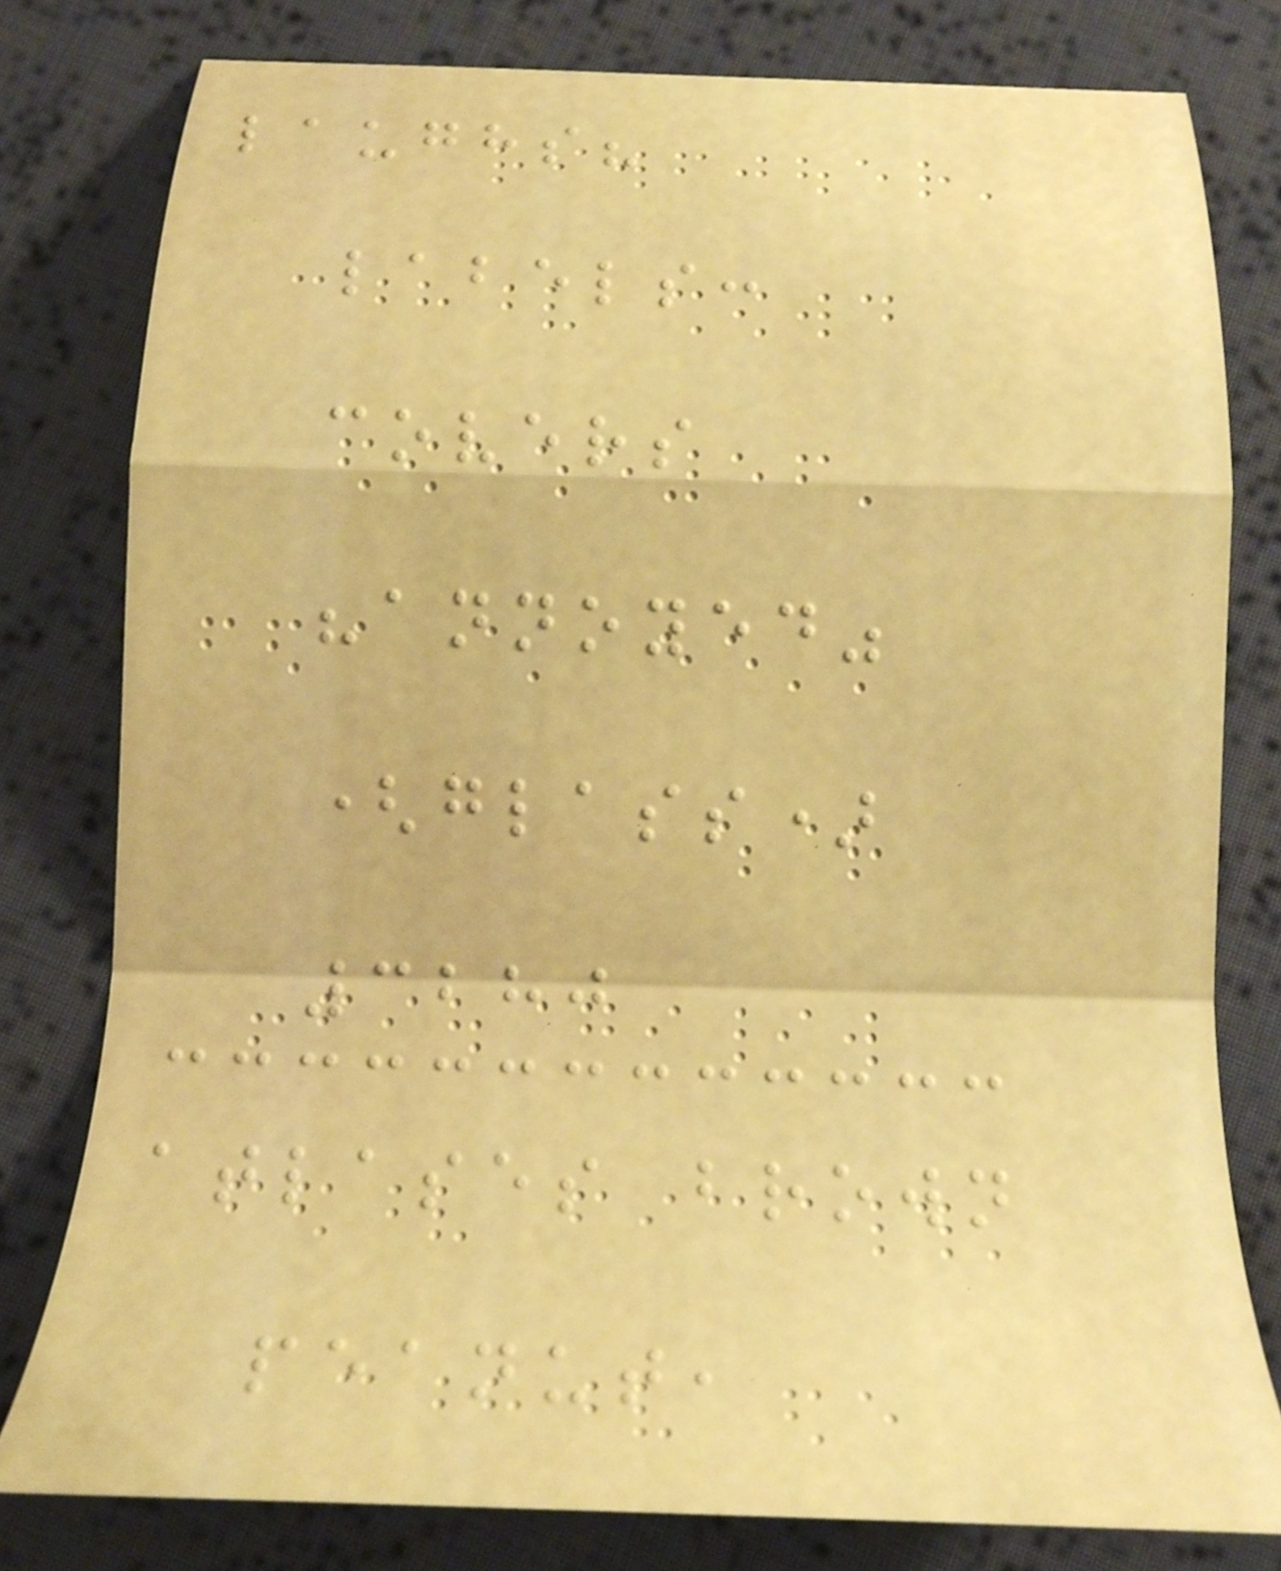laughs?
labels:
covers
"annoyed"
(glass)
3280
atlases brown
peanut,
